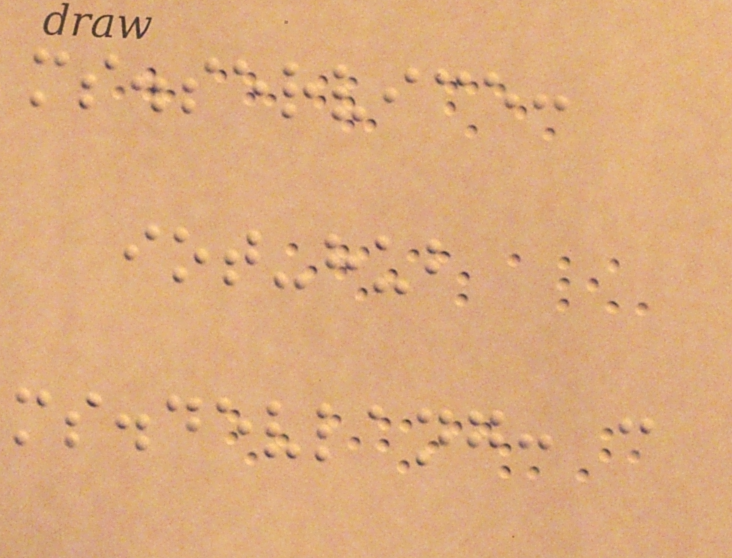ms.service:
iot-hub
ms.devlang: c
